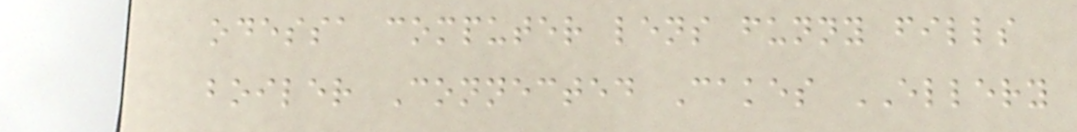odessa computer lens funny fills
boiler Connected Cakes ELLERY
